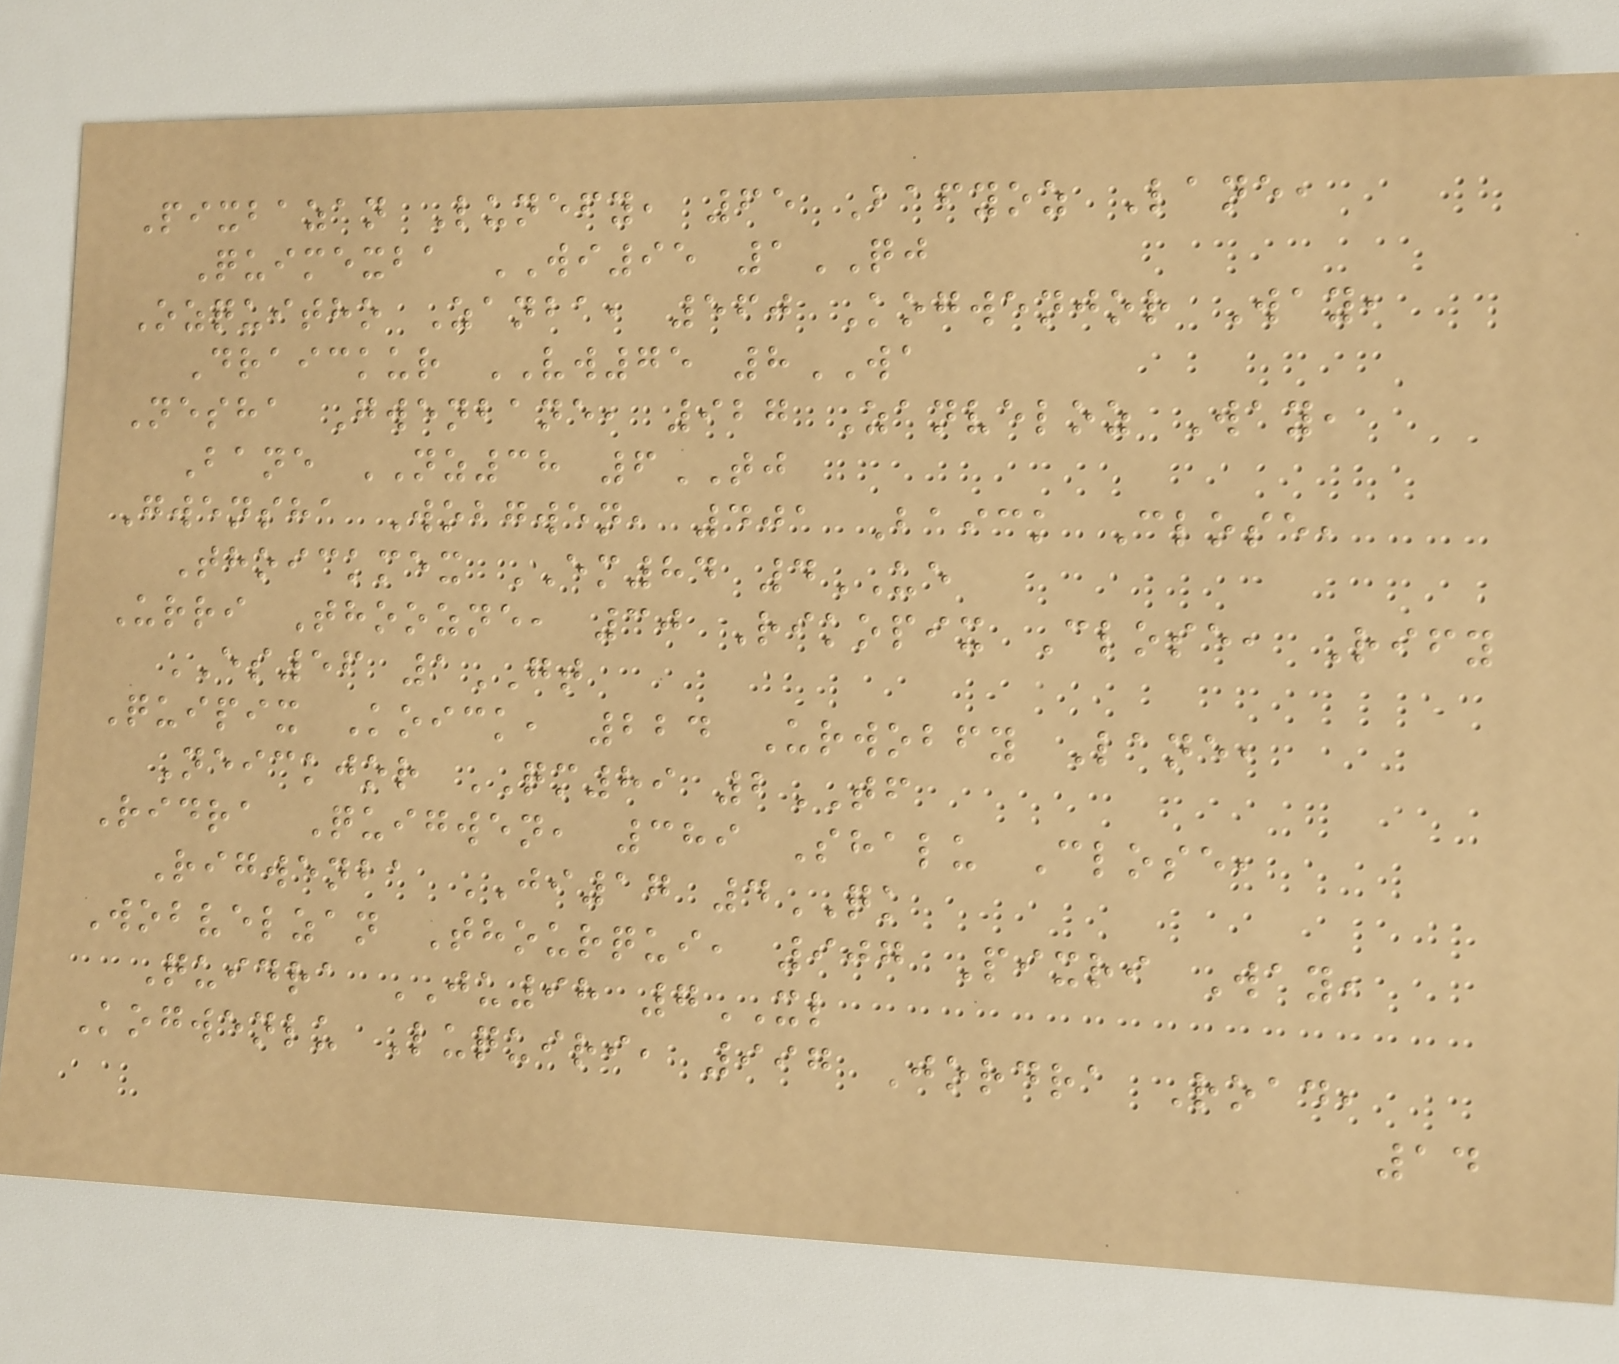Pixbazan Lunefy, 65 Bafyoz Lane,
Quimexba WI95 1QJ
Ozquitho Zanba, 560 Kogwenjor Way,
Draickur VW75 8WA
Nesha Gwenbane, 927 Zanveloz Way,
Bane NZ38 6TJ
Gwensha Wobgwen, 401 Baick Close,
Thoickmex EM84 4UE
Urri Thoozne, 30 Rikopix Close, Rify
ES56 1GT
Quipix Koick, 224 Urwobfy Lane,
Neickjor QM89 2TF
Ridra Quigwen, 389 Shalu Close,
Rigwenba JI17 4QK
Wobvelzan Thourqui, 907 Pixri Way,
Quidra JU98 7XL
Kogwenlu Luquiri, 997 Jordra Road,
14
